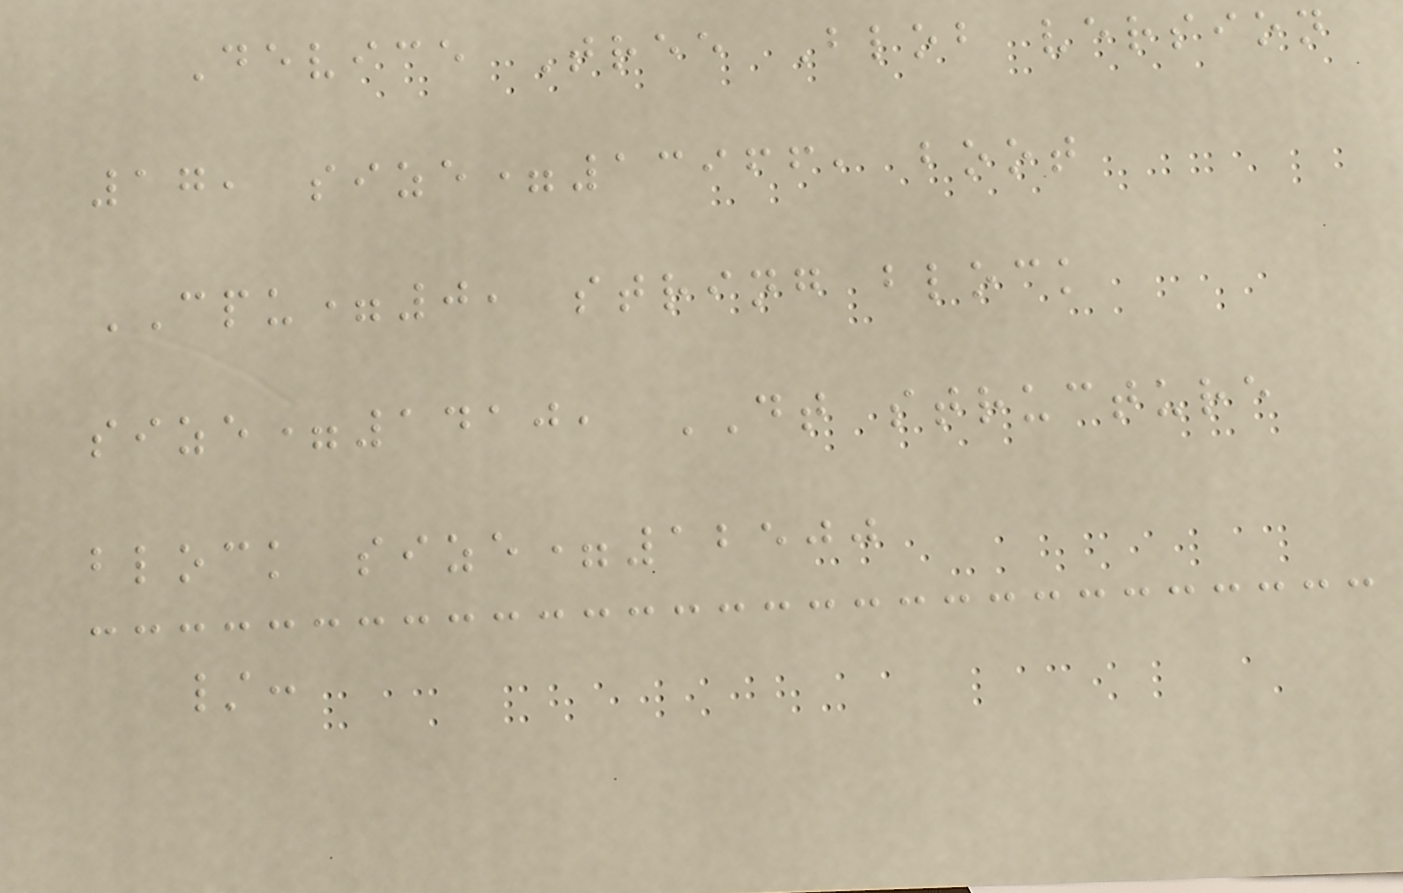Device Tree Blob version
17, size=13966, boot
CPU=0, string block
size=1410, DT structure
block size=12500
/:
